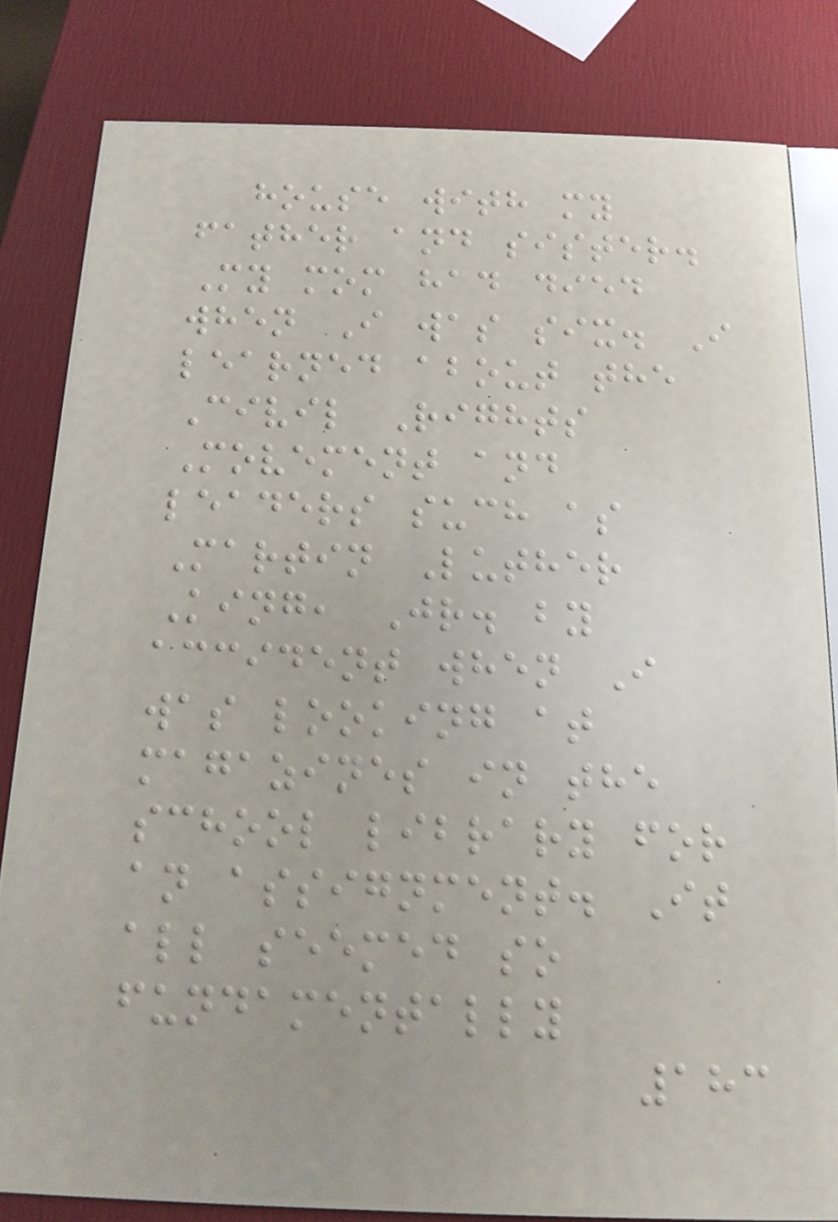house with my
father and sister.
My mom had died
when I was six. I
learned about the
Civil Rights
Movement and
leaders such as
Martin Luther
King, Jr. by
accident when I
was looking at
magazines in the
school library for
an assignment. It
all seemed so
fundamentally
183
